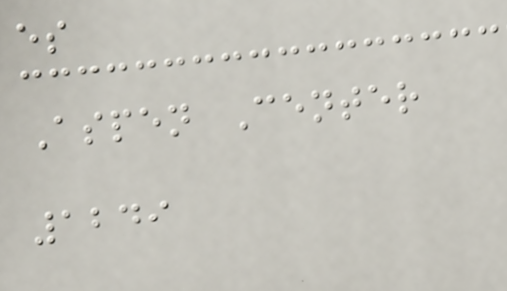es
Aspen Center
1249
